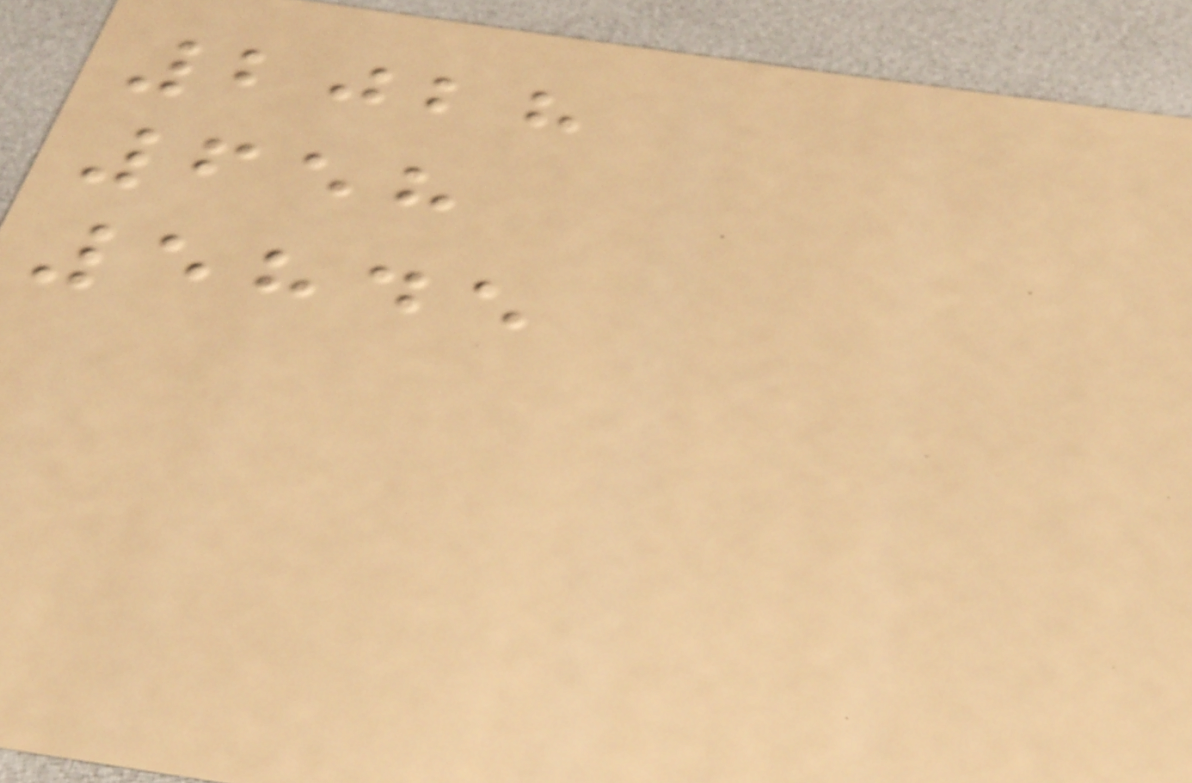2028
658
5845
